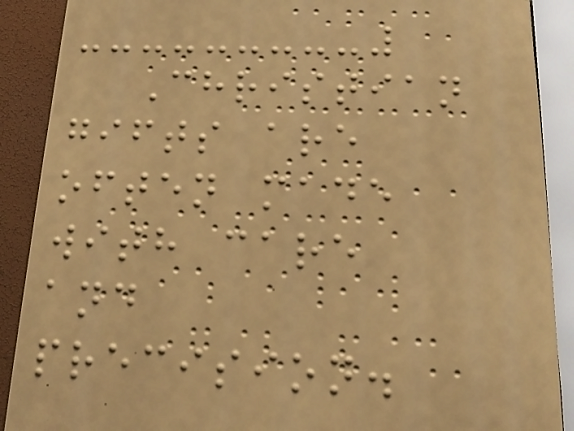Christian
gifts are
often made
with care
and
precision.
